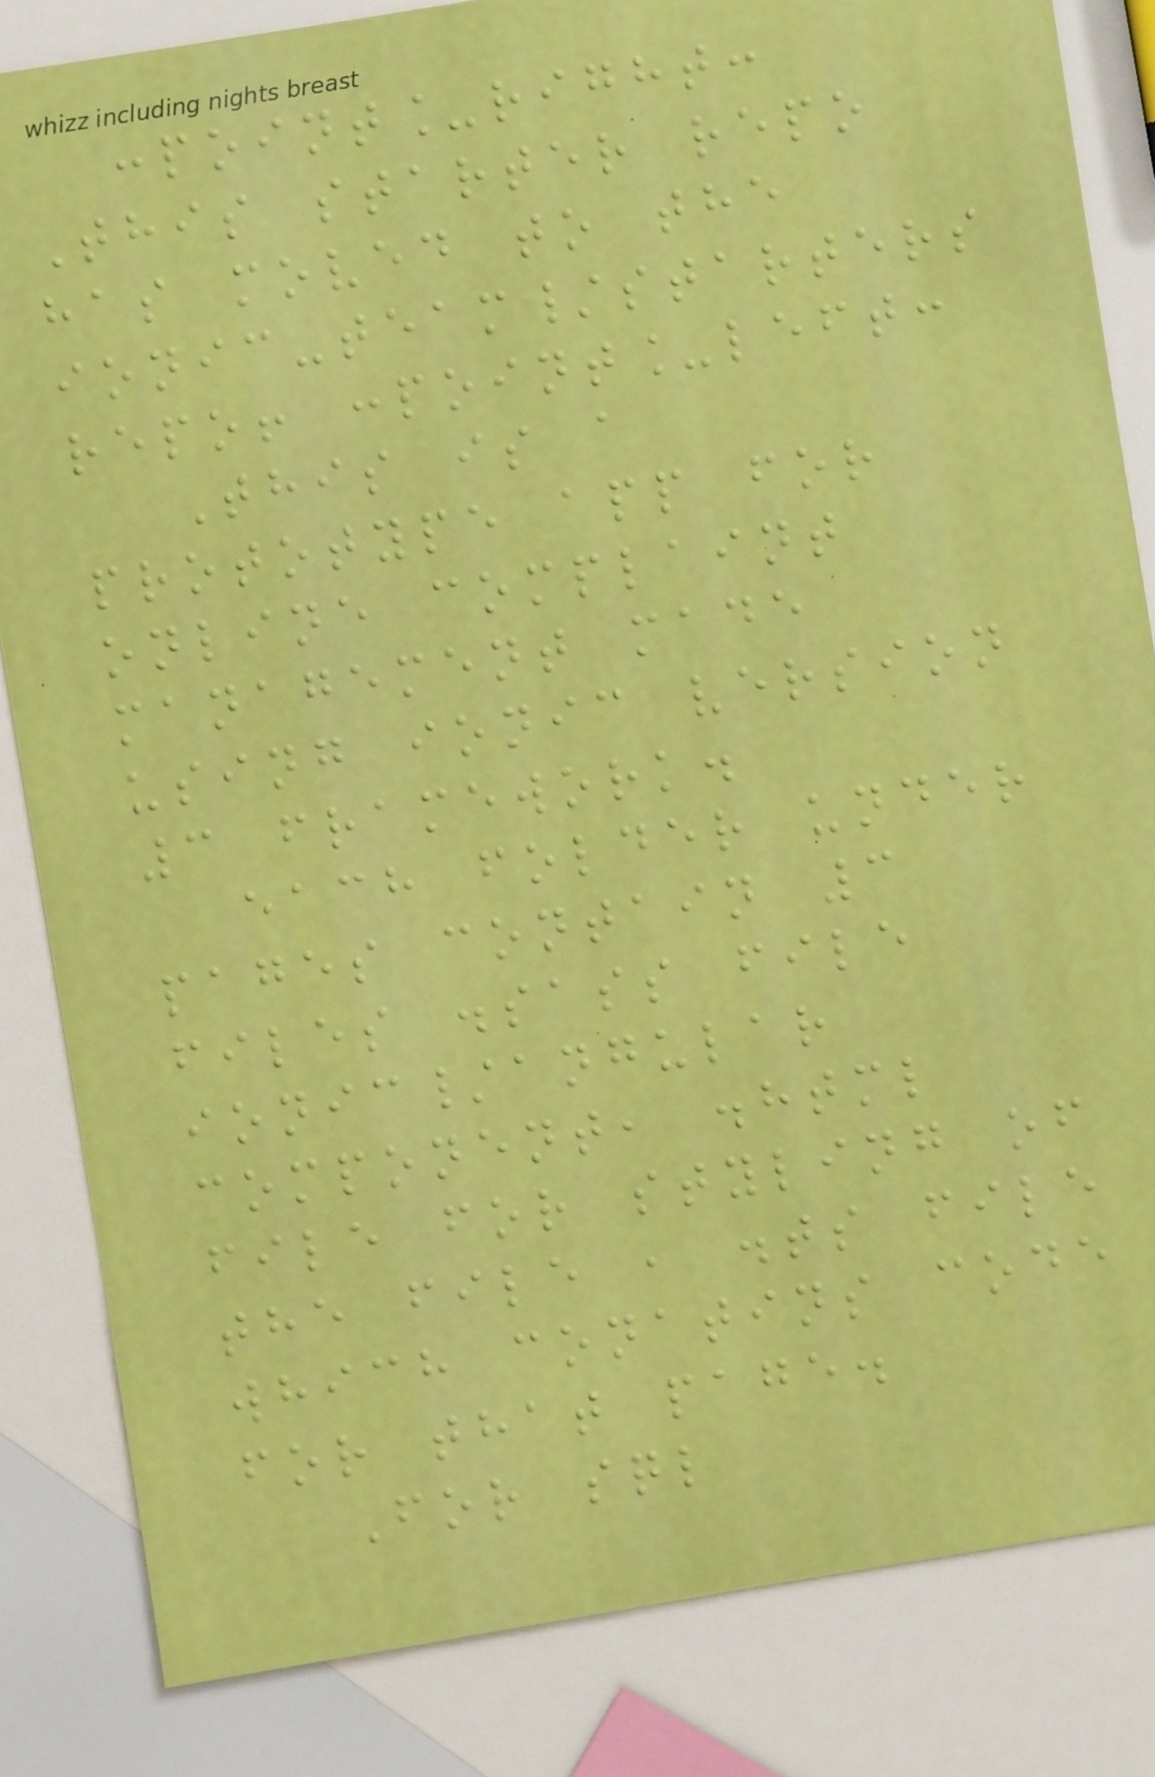:point_right:
This starter repo
has moved to the
ionic-team/starters
repo! :point_left:
This is a
prototype app for
online complaint
management made
using ionic version
3 framework.
each folder under
pages contain 3
files .sass file
ionic/angular
component, .html
file for styling of
the file , .ts file
which conatins code
for that page.
For sql
